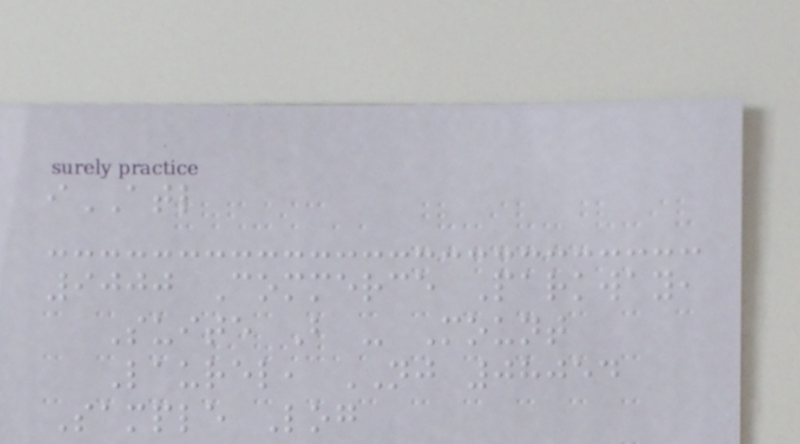iATL
9000 Commerce Parkway,
Suite B - Mount
Laurel, NJ 08054
Sample Log
